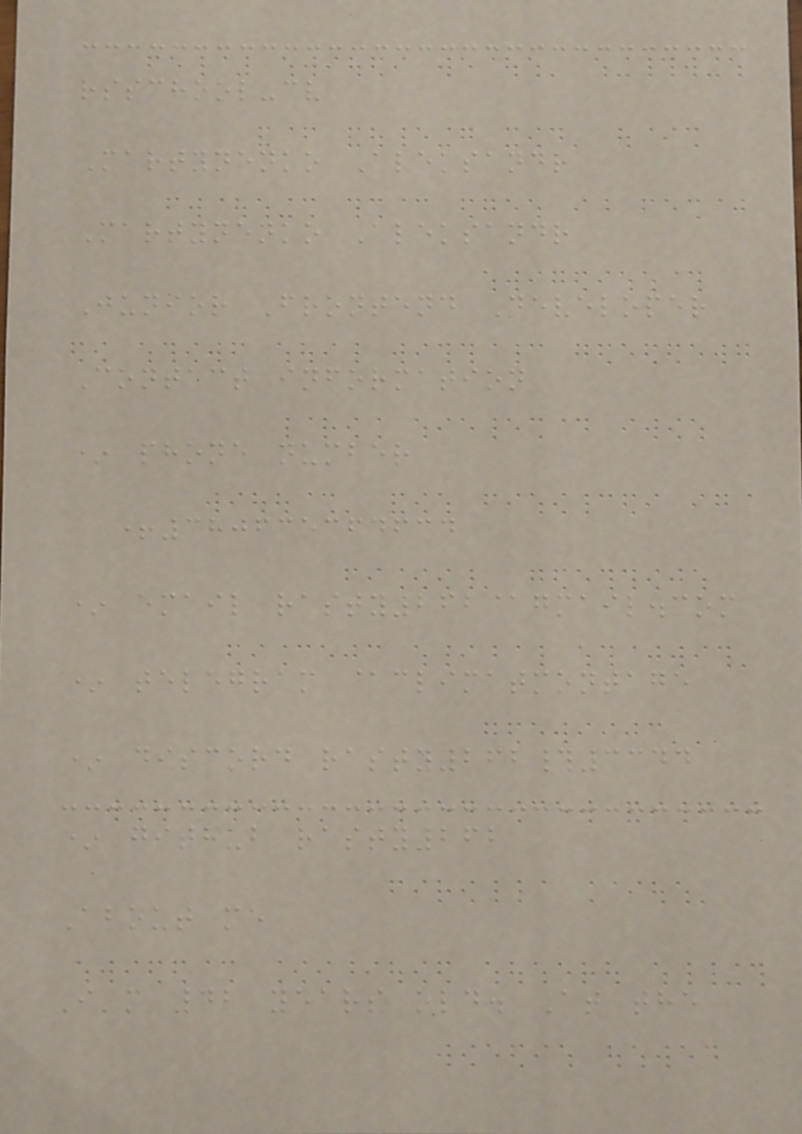rsschool-cv
Martynenko Aleksandr
Martynenko Aleksandr
Junior Frontend Developer
Contact information
* phone number
+380635364634
* email rasty262@gmail.com
* telegram @climatmontage
* discord rasty262#3344
* github rasty262
About me
I'm 42 years old. At the
